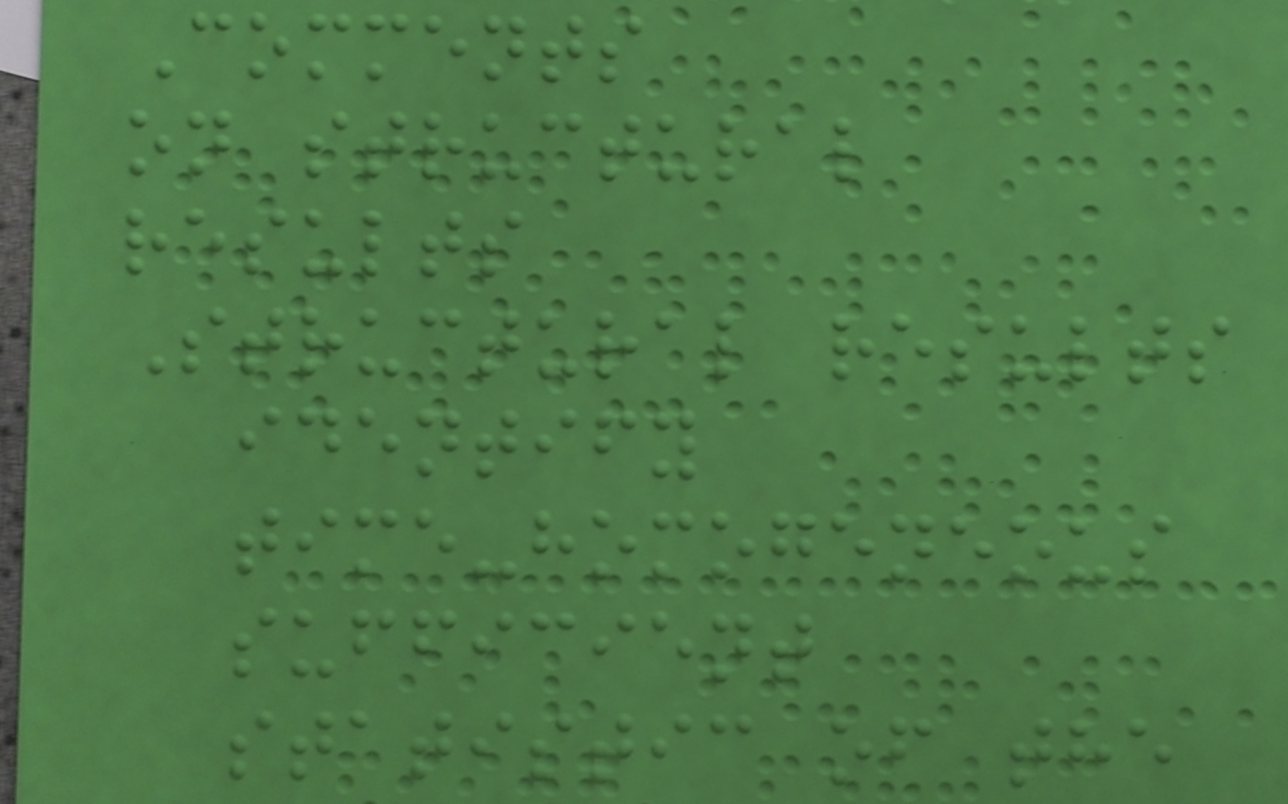Comments
on structural
results
Structural results
identify
time-homogeneous
sufficient
statistic of the
